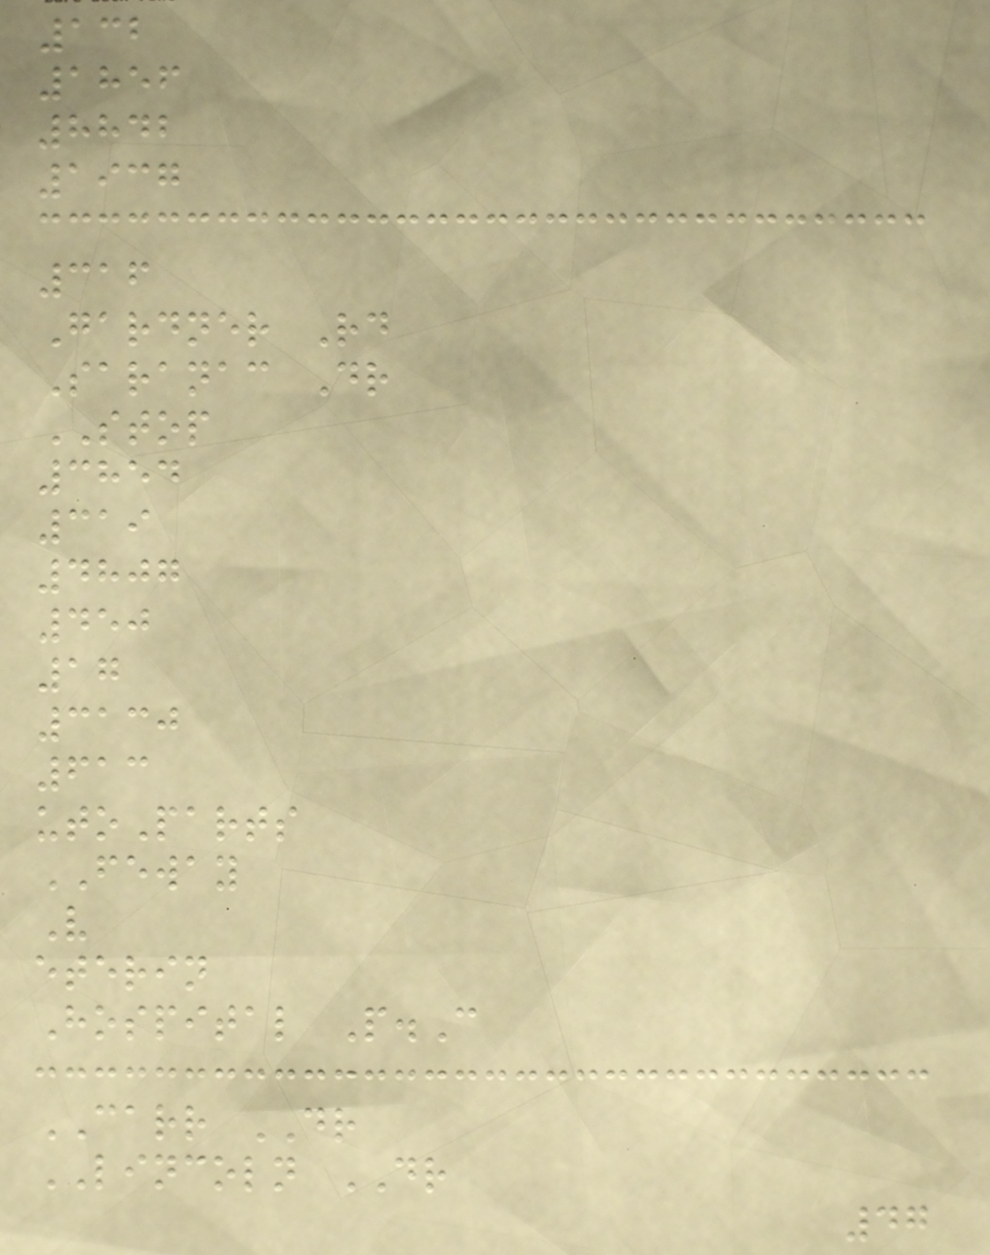132
1856
8842
1937
316
Gardner Rd
Saranac Dr
STOP
3854
319
4807
450
17
3130
613
utoParts
FEWAY
V
eterin
Hospital P.C
CARR DR
LINCOLN DR
47
